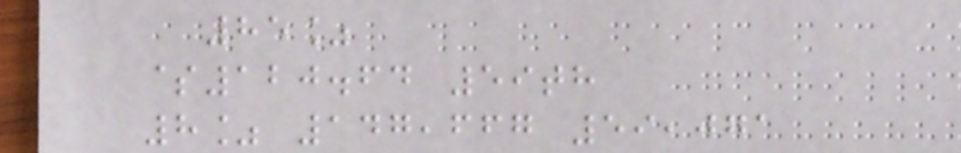85%
$120.64 59th
8% 147,667 59,071
